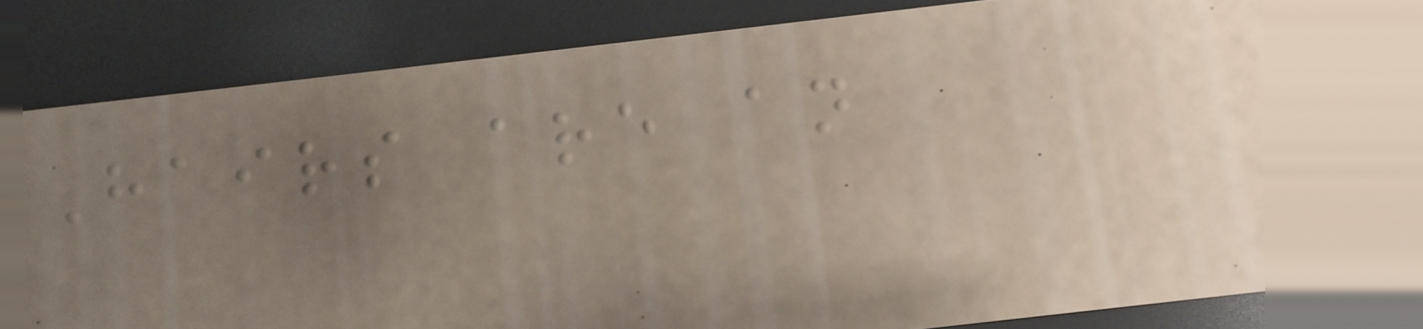Hairs are an
